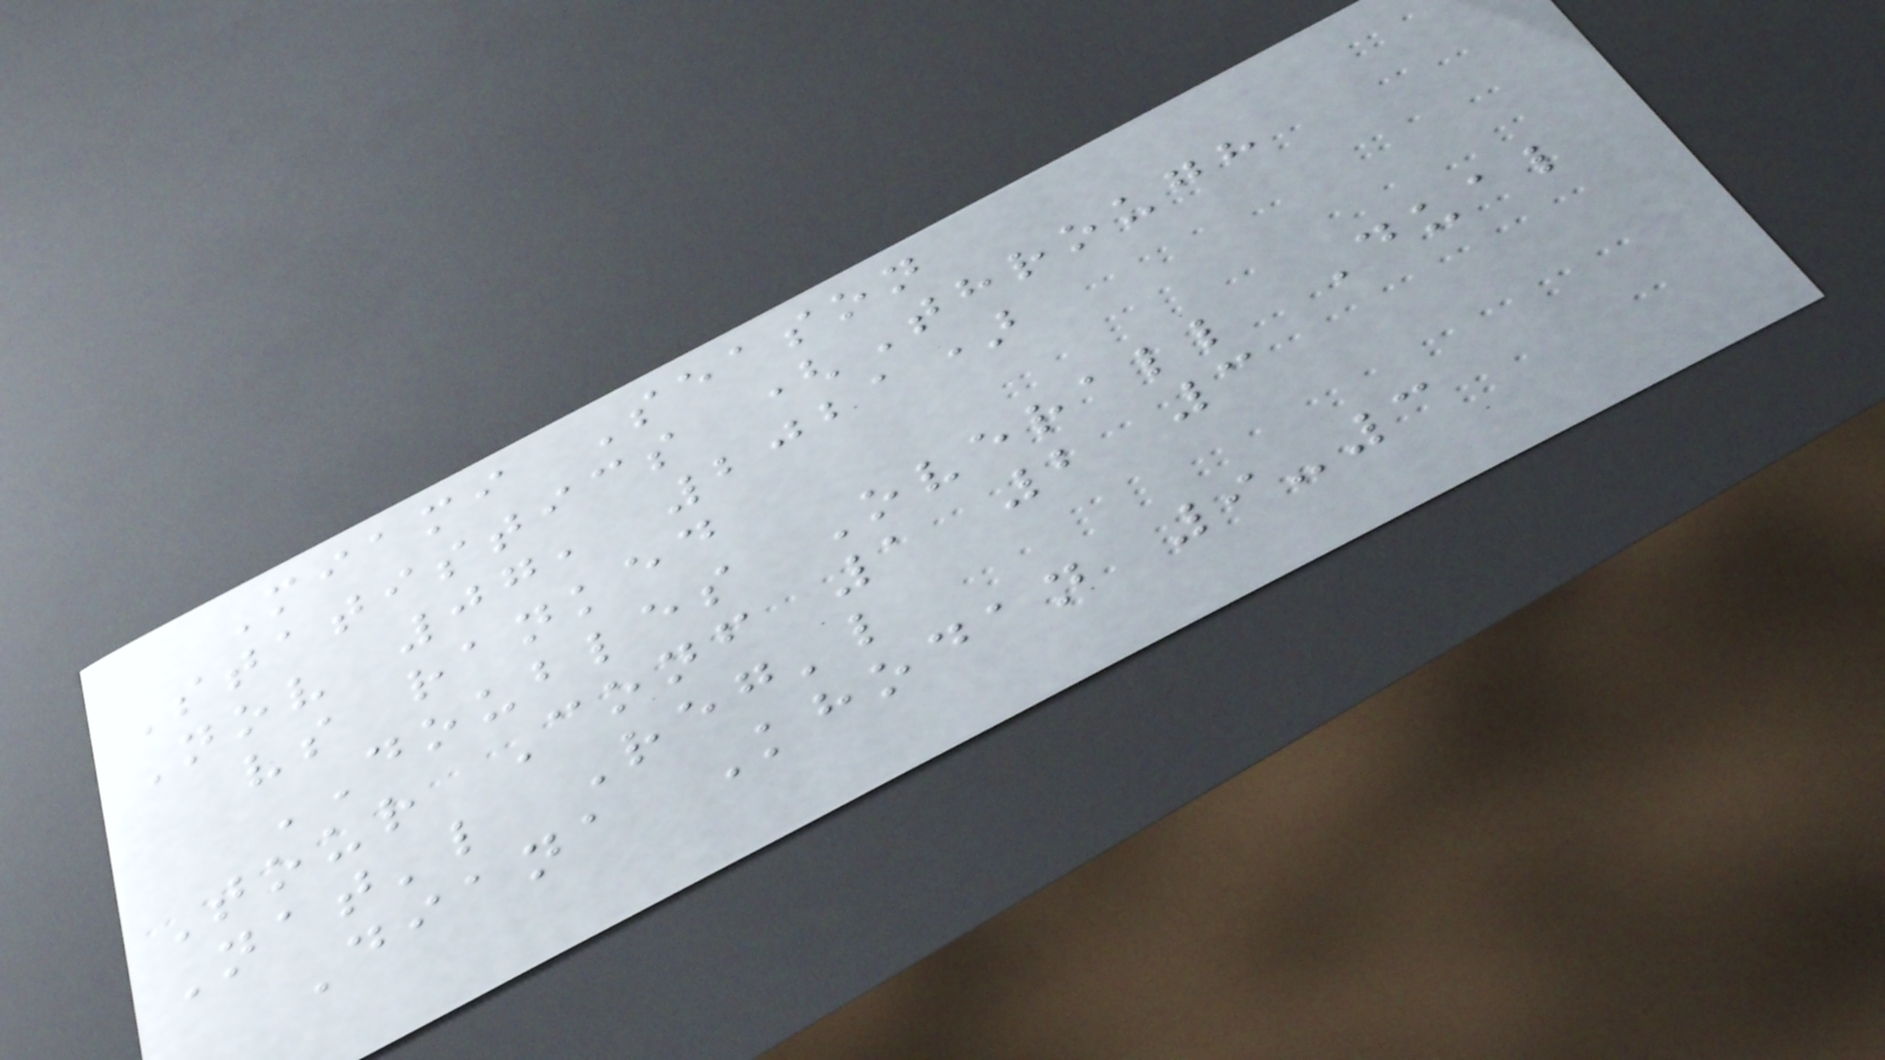Miami Season
Statistics (Through
Nov 07, 2021)
vs ranked
DOUBLES Overall Dual
Tour Conf 1 2 3
Nat'l Reg'l
Diana Khodan 9-3
